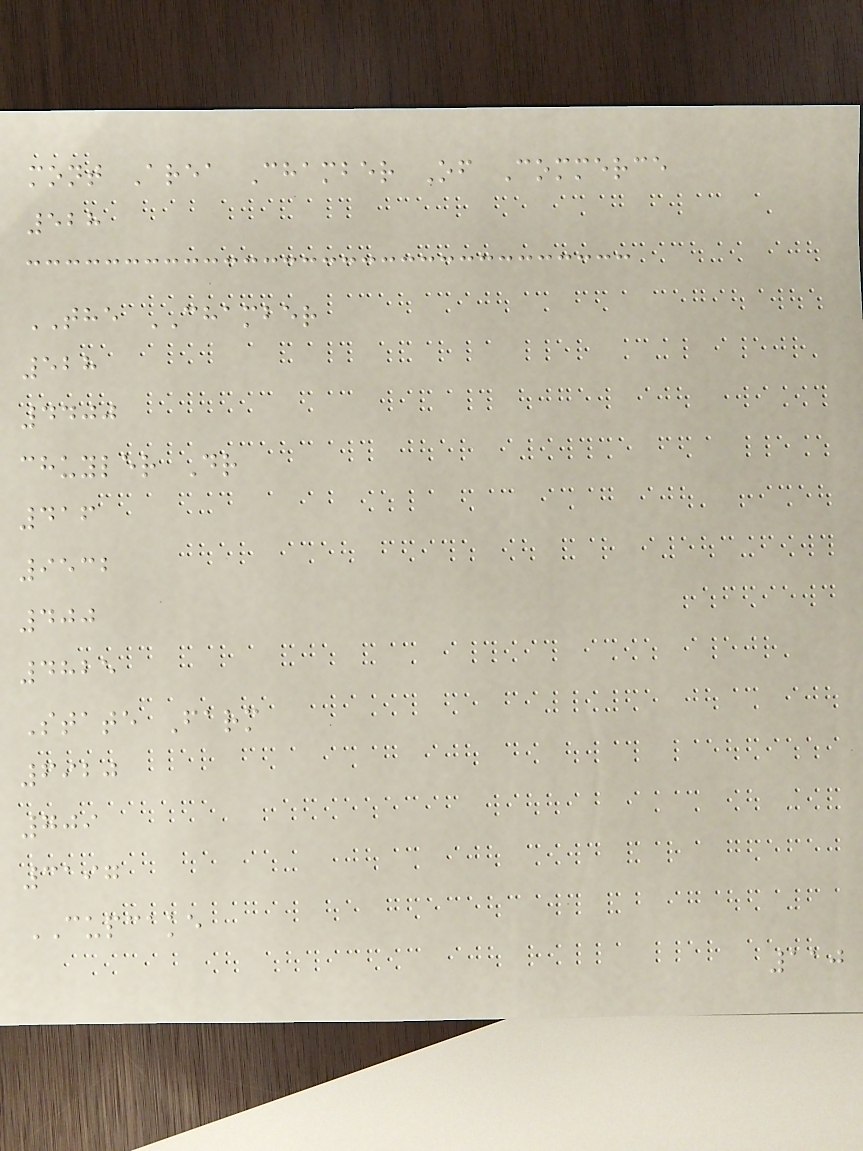mont Area Chamber Of Commerce
528
THE CHAMBER
528
4400
chuyler Dr
416
9532
400
4825
State Farm
6920
709
3197
CUPCAKE
110
